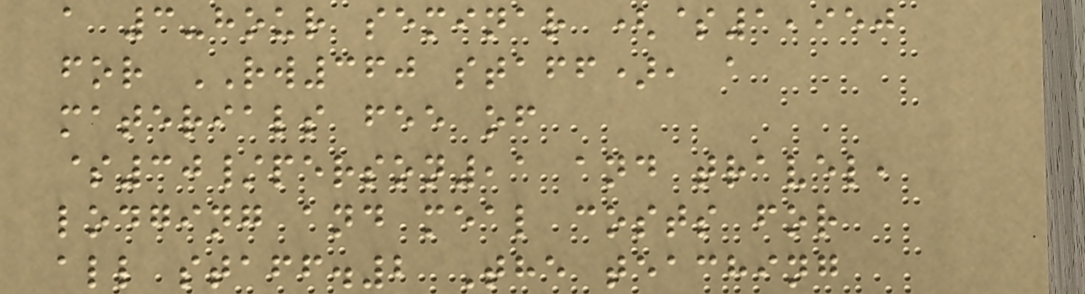a 3-hour seminar ($1,950
for RW360 staff), a
materials fee of
$30/person,1 and travel,
lodging and meal costs for
all staff.2 The teaching
